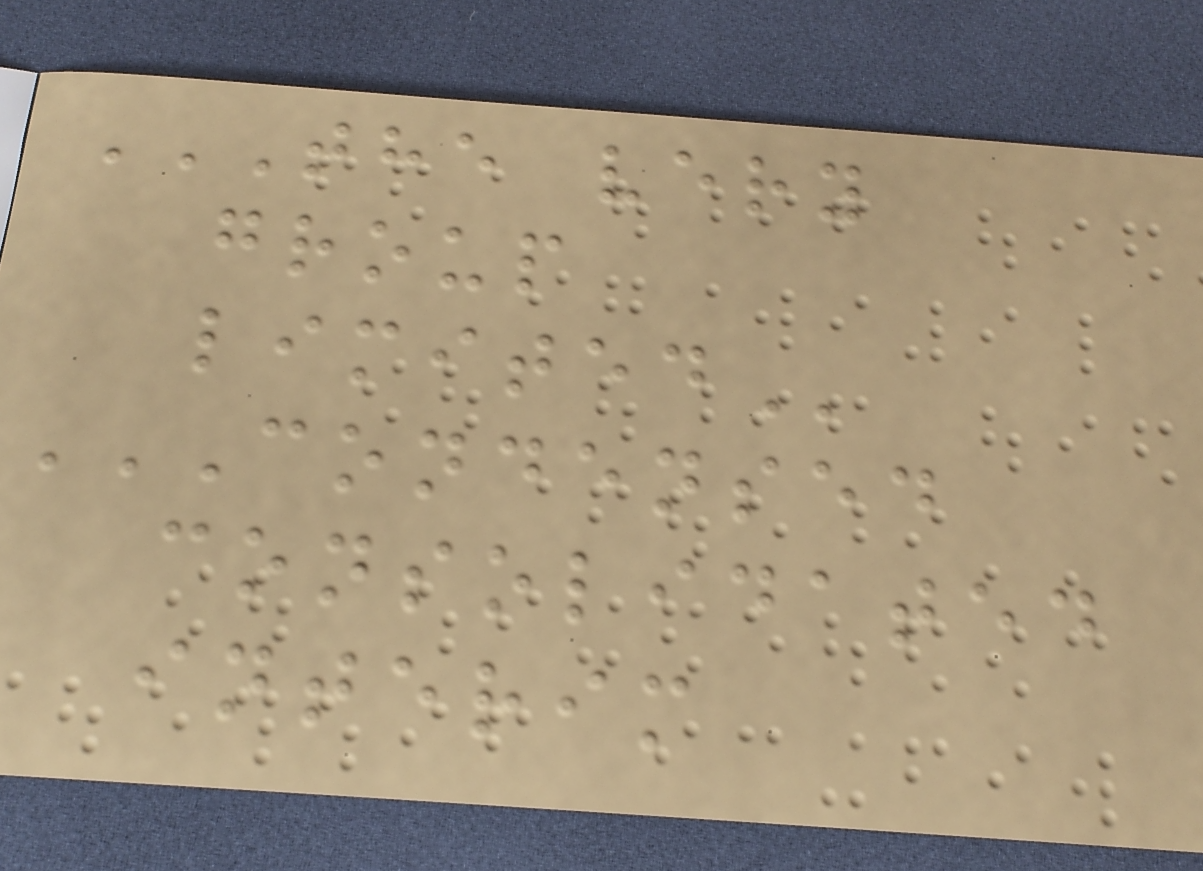THE VERY
GROUP
LIMITED
CONDENSED
CONSOLIDATED
INTERIM
